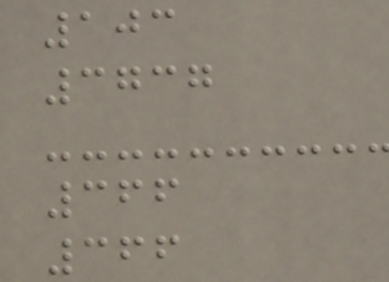103
3737
366
366
